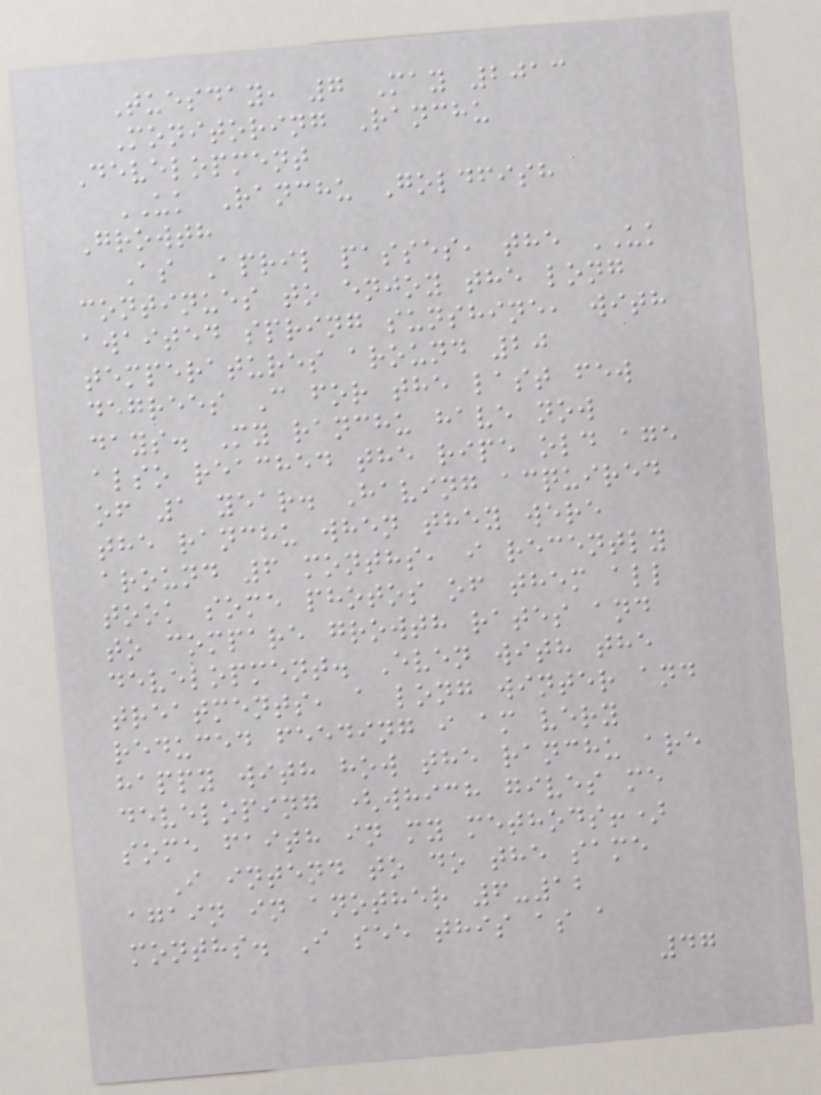Tuesday, 7 May 2013
Monitoring Ranchu
Development
UK Ranchu Goldfish
Growth
As April passes, the UK
continues to enjoy the long
awaited spring sunshine, with
temperatures around 20
degrees C for the last few
days. My ranchu have now
also reached the ripe old age
of 1 year. Having acquired
the ranchu when they were
around 6 months, i recently
took some photos of them all
to compare growth rates and
development. Even with the
treatments, a long winter and
reduced feeding i am very
happy with how the ranchu are
developing (which gives me
some faith in my methods!)
I intend to do the same
again in another 6-12
months. I see this as a
47
